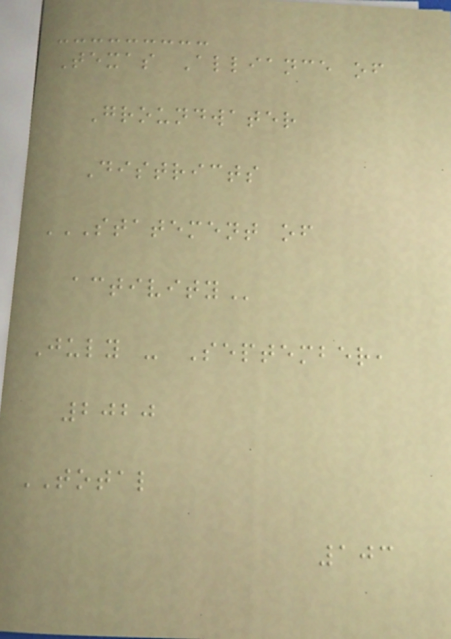Texas Alliance of
Groundwater
Districts
STATEMENT OF
ACTIVITY
July - September,
2020
TOTAL
103
